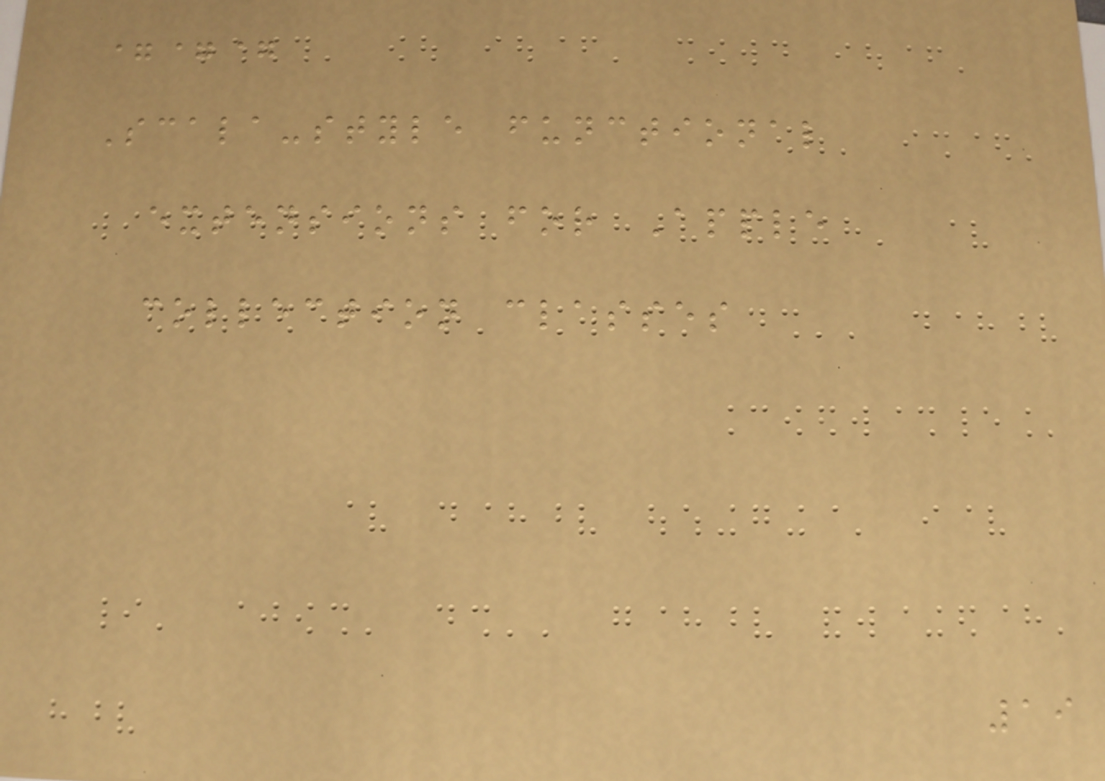===
Scala-style functional
extensions for Apple
collection classes
19
